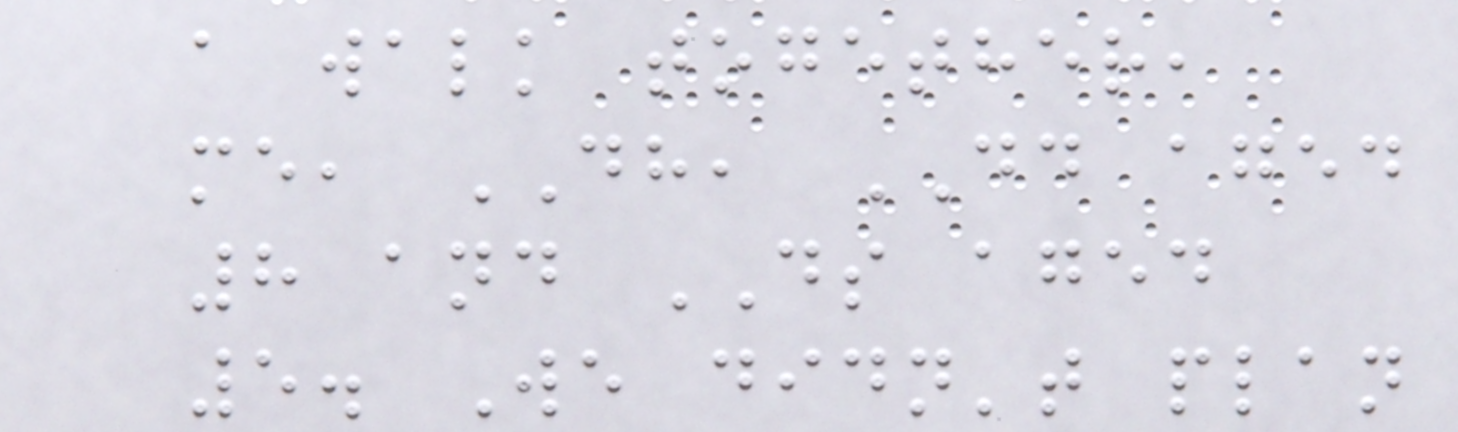a walk together,
me, DH, DD aged
8 and DS aged
5. We didn't plan
